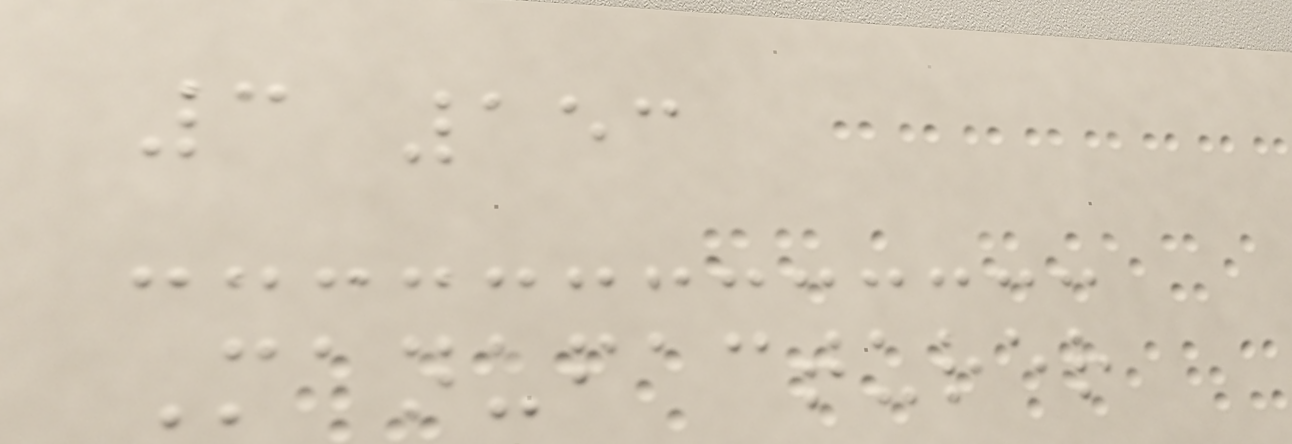3 153
Manufacturer
